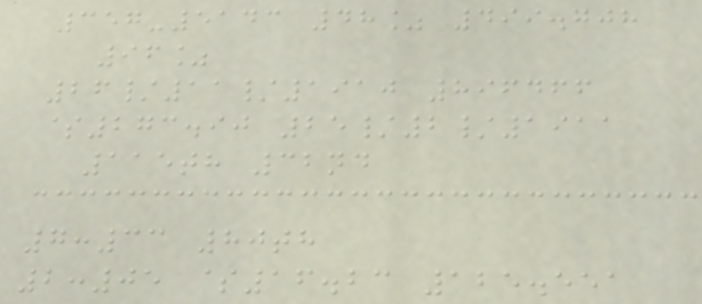357-5143 48% 499.708
96%
26/11/1910 896466
$273.90 25/2/1911
115th 32nd
7:33 80th
2:05 $16.23 125.551
